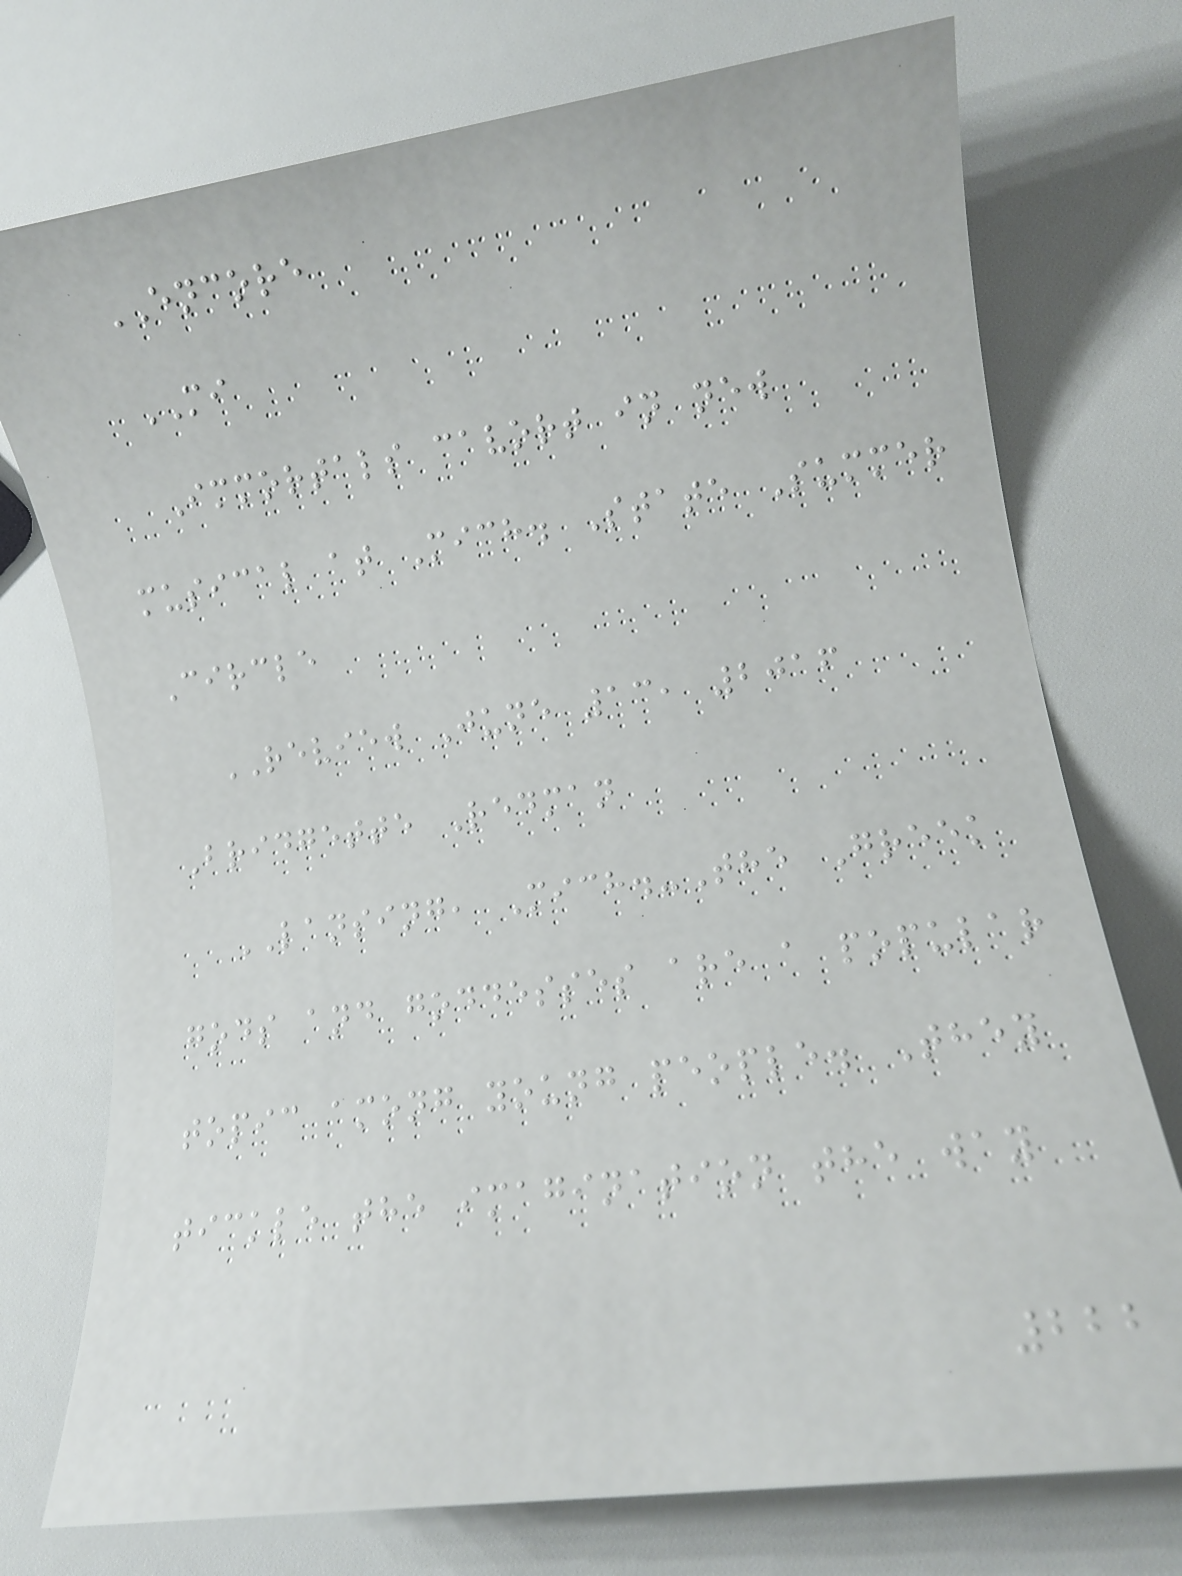ENCORE
MI
Immortals cavort in new
musical at Mich. State Summer
Circle
REVIEW June 13, 2016
Bridgette Redman
LANSING, Mich.-The Greek
gods and goddesses are a popular
topic among young people. They
tickle the imagination the way
222
